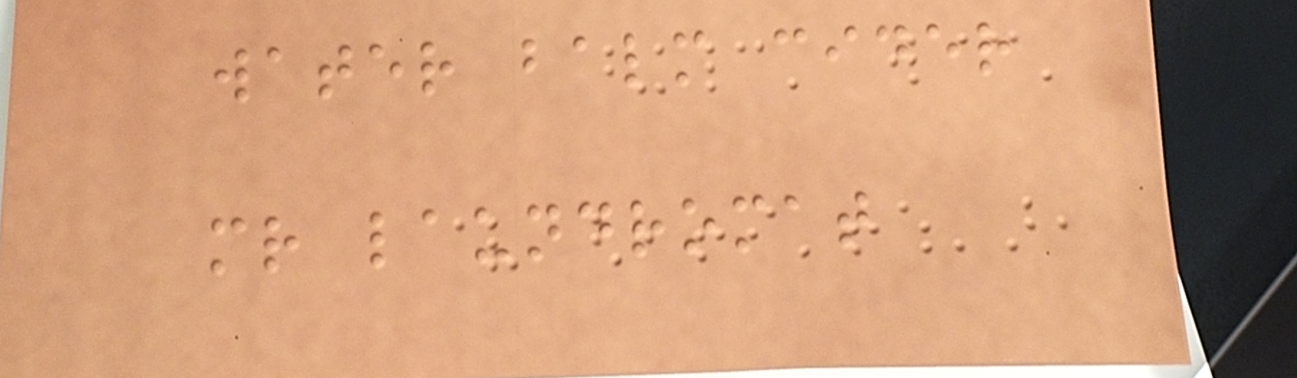water balm cider
mr laundromat
